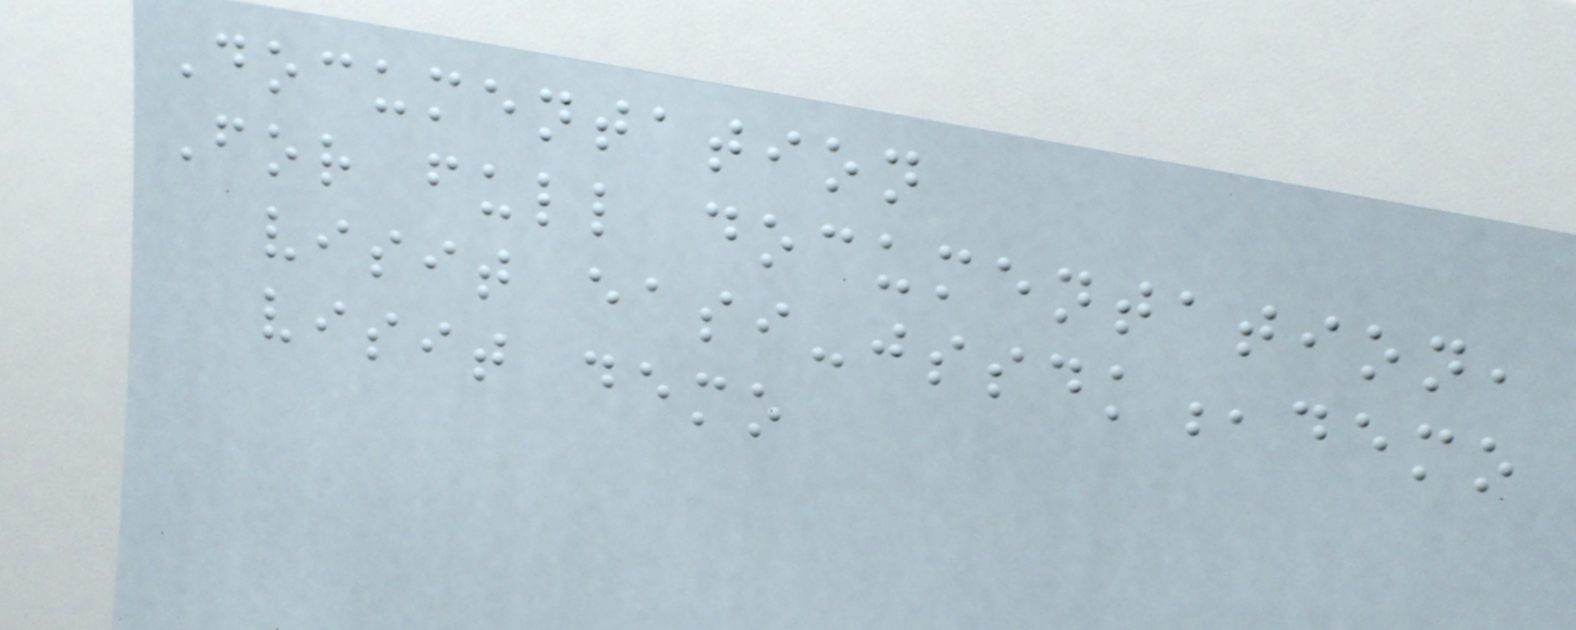Documentation
For full documentation,
visit easi-jssdk,demo
visit demo
